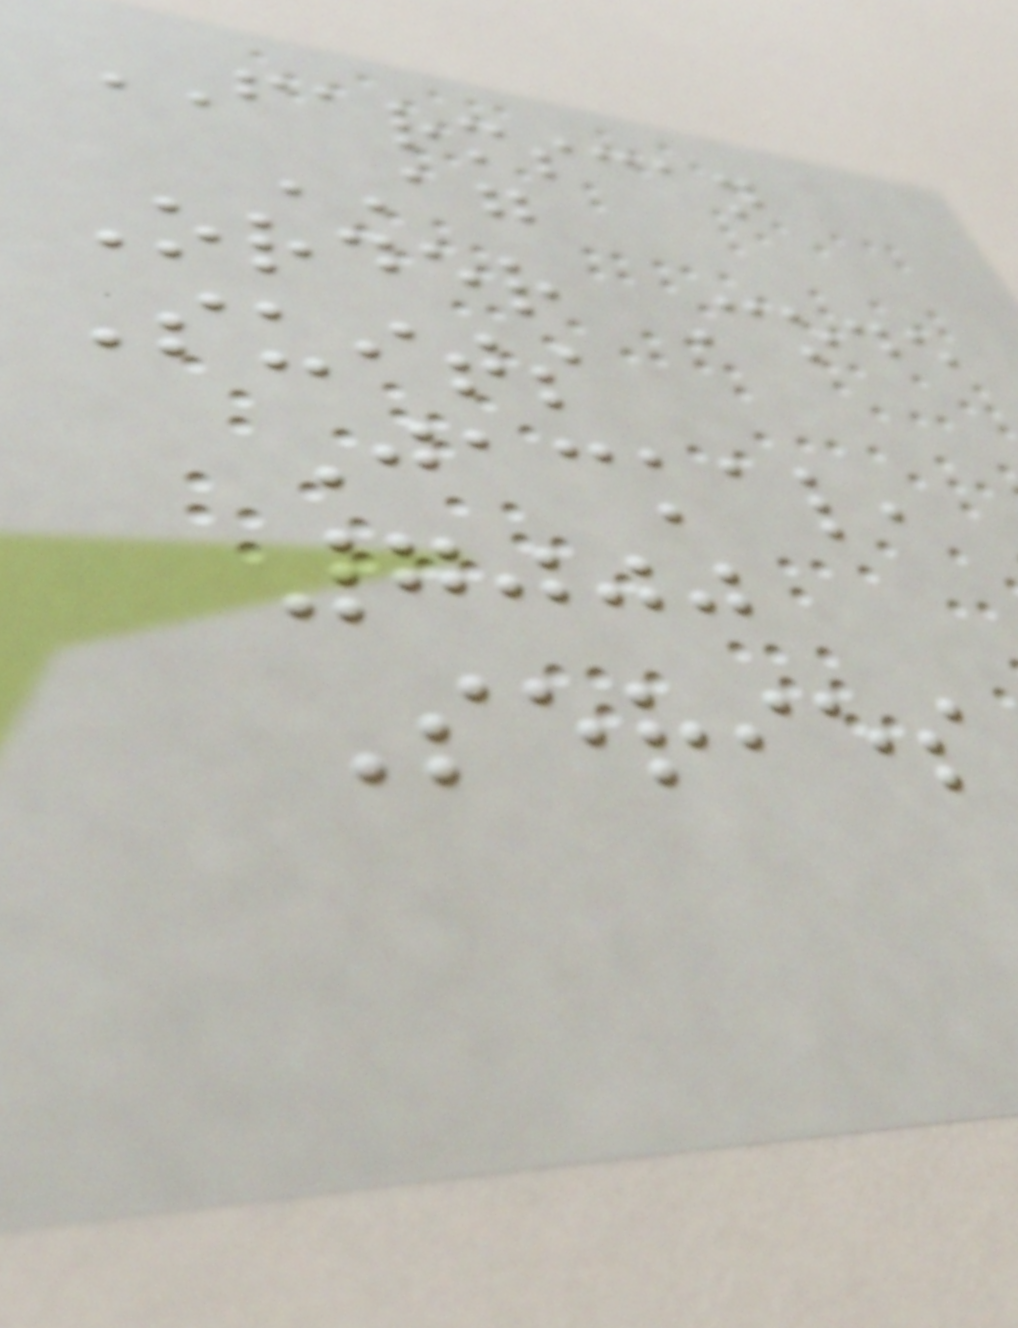FARMSCAN
AG
Order Code
Suits
Jackal,
7000
Series
